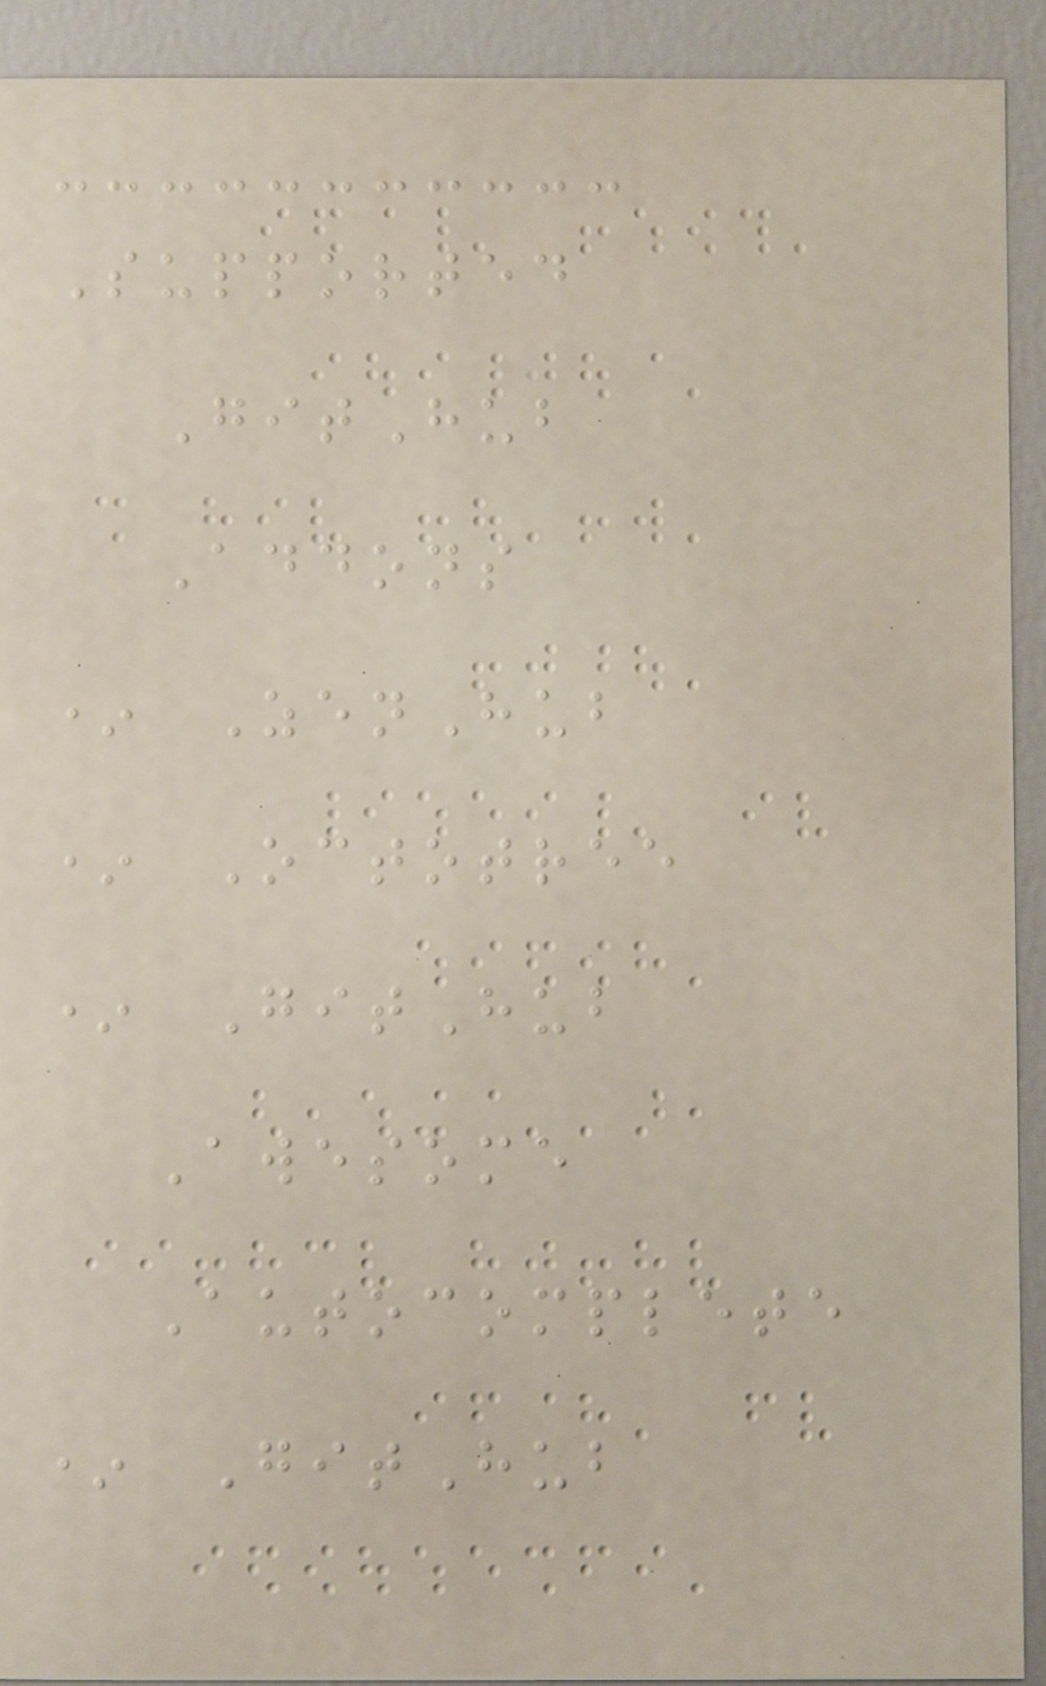Supported
GitHub
Addons
* ZenHub
* Octotree
* GitHub
Awesome
Autocomplete
* GitHub
